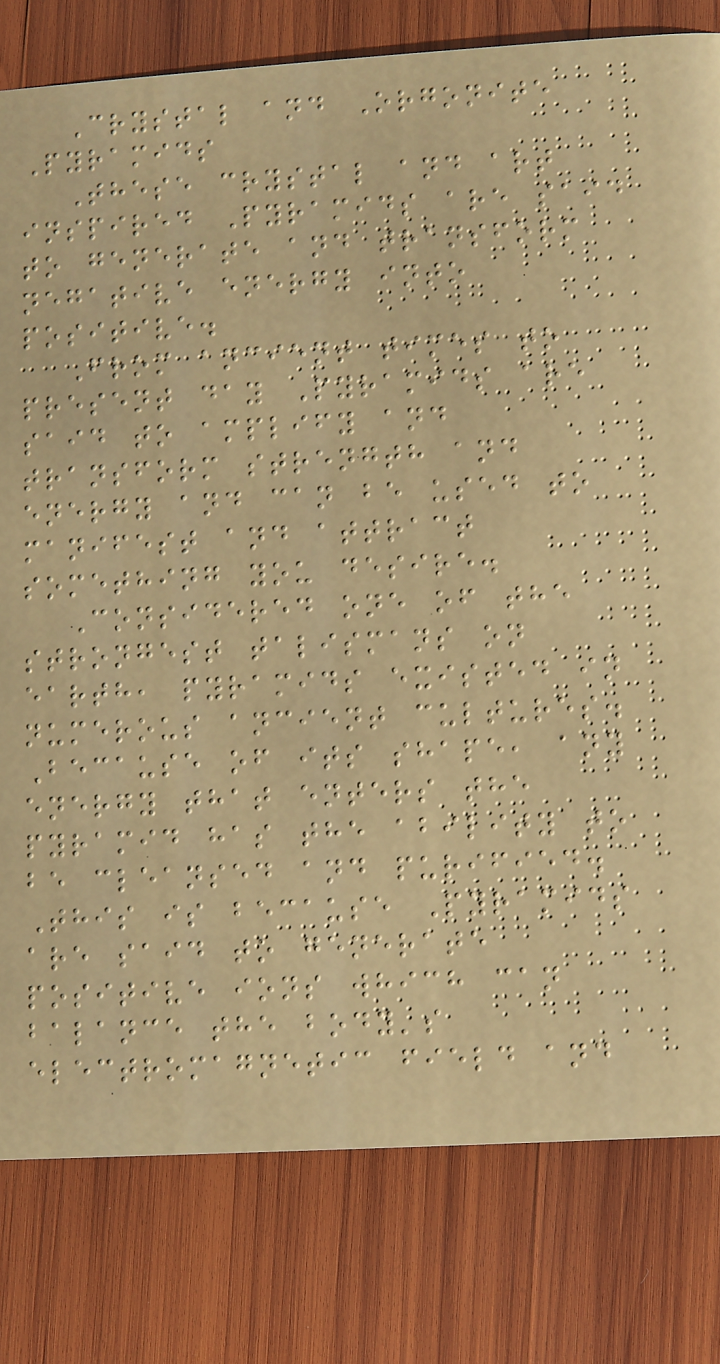Crystal and Orgonite
Pyramids
These crystal and art
inspired Pyramids are said
to generate and transform
negative energy into
positive.
From ancient times to
present day Pyramids are
said to amplify and
transform strength and
energy and can be used to
manifest and attract
something you desire.
Considered one of the
strongest talismans on
earth, pyramids existed in
numerous ancient cultures.
Because of its shape, any
energy that enters the
pyramid has the ability to
be cleansed and purified.
This is because Pyramids
are said to generate
positive ions which can
balance the body's
electromagnetic field and
